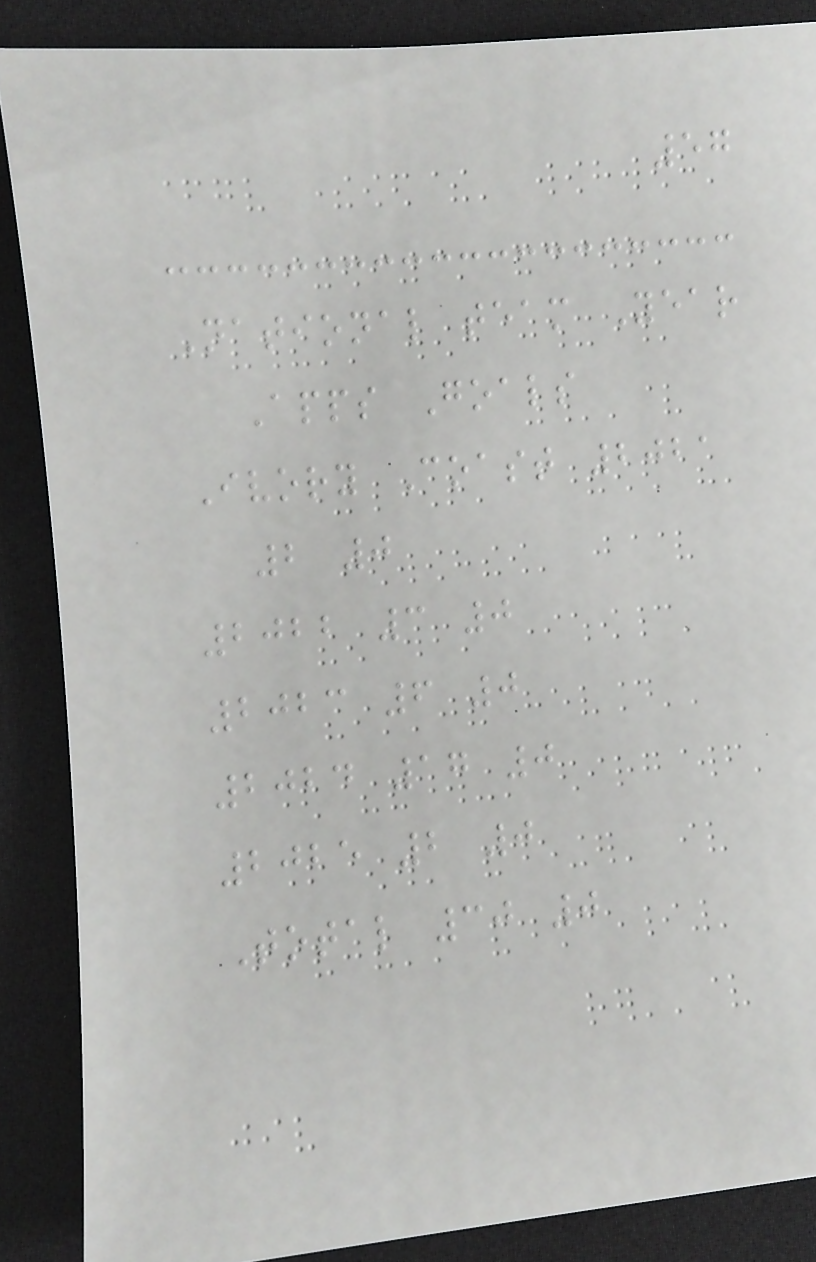57
National team Year
Apps Goals
Ivory Coast 2021
2 0
2022 3 0
2023 6 0
2024 17 0
2025 2 0
Total 30 0
